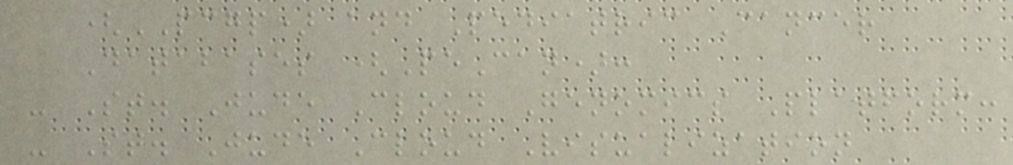(PCGP) and Pediatric Cancer
Databases (PeCan):
- St. Jude Cloud Genomics Platform:
- St. Jude Cloud Visualization
